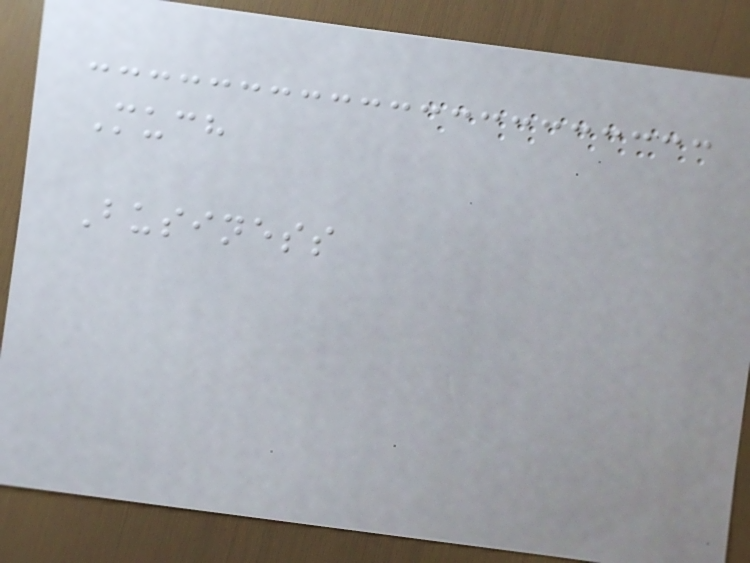Much
Business
